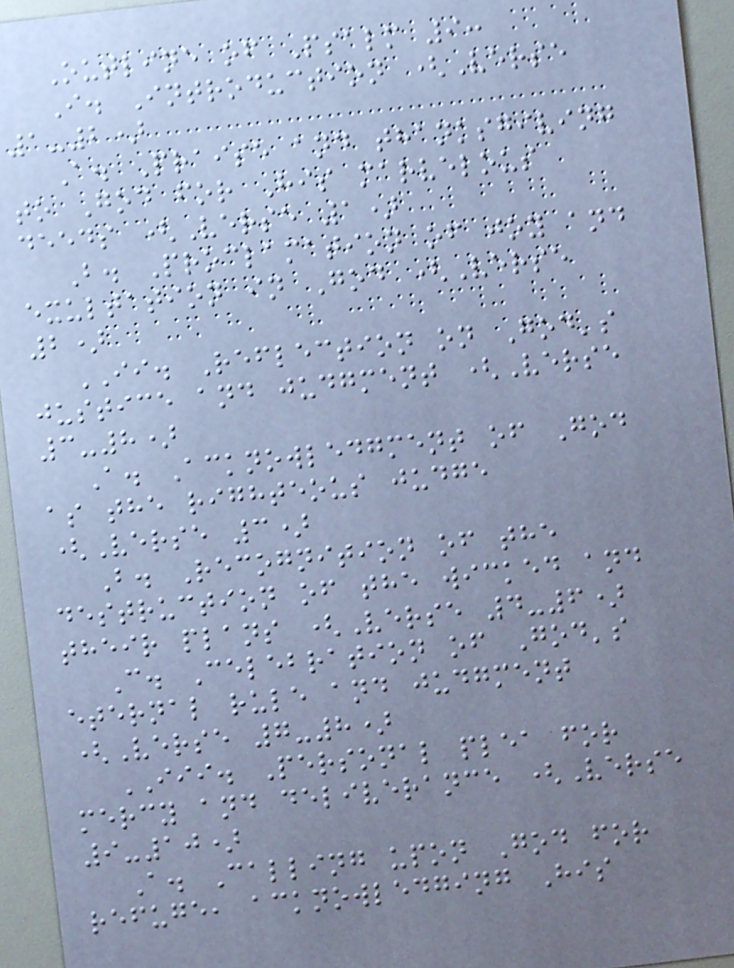Outline of Psalm 9:
I. Introduction (Verse
1-2)
A. Praise and thanksgiving
to God for His marvelous
deeds (Verse 1)
B. Proclamation of joy and
exultation in God (Verse
2)
II. Reflection on God's
justice and judgment (Verse
3-8)
A. Acknowledgment of God
as the righteous judge
(Verse 3)
B. Recognition of the
destruction of the wicked and
their plans (Verse 4-6)
C. Celebration of God's
eternal rule and judgment
(Verse 7-8)
III. Personal plea for
mercy and deliverance (Verse
9-10)
A. Calling upon God for
refuge, acknowledging His
